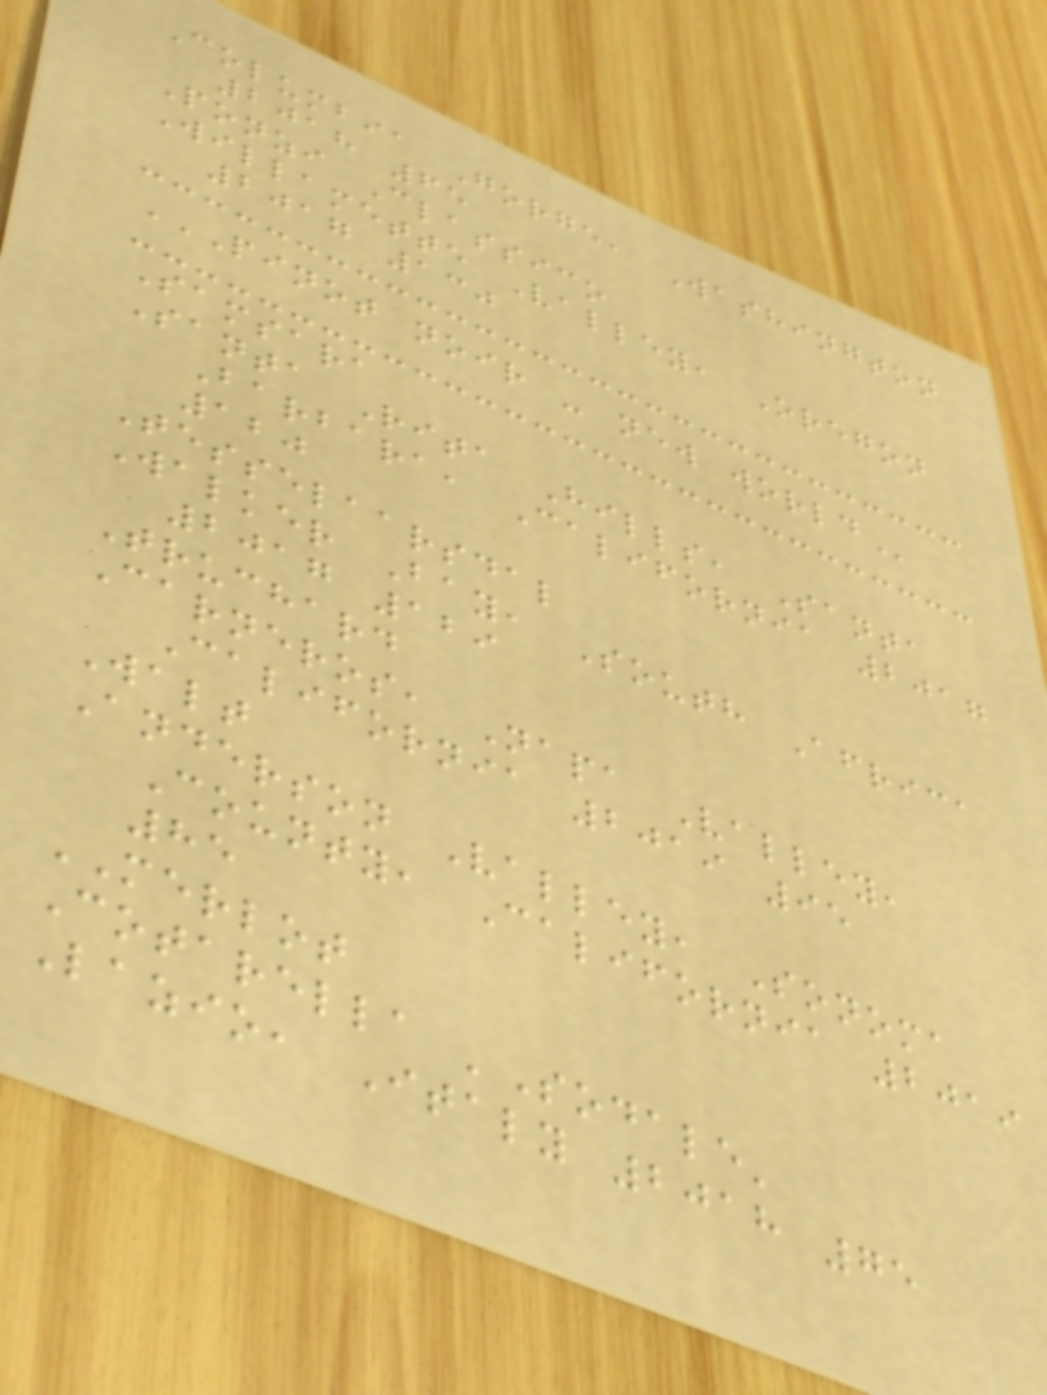Columbia Gorge, Washington
2018 65
Ponzi Classico
Willamette Valley, Oregon
2017 130
PINOT NOIR - NEW WORLD
Samsara
Santa Rita Hills, Santa
Barbara, California 2017
120
Tesselaarsdal
Walker Bay, South Africa
2017 129
Truchard
Carneros, Napa Valley,
California 2019 95
Walt
Anderson Valley, Sonoma
County, California 2019
85
MERLOT
Cotarella 'Sodale'
Lazio, Italy 2018 75
